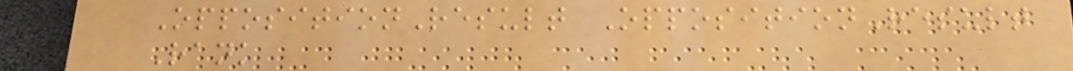OppositionResult OppositionResult
Rank
